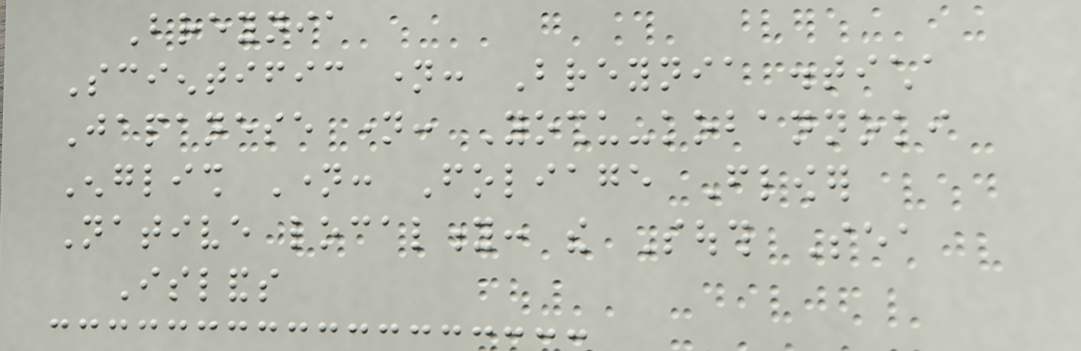Breynia
Scientific name: Breynia disticha
Japanese name: Yoshu-kobannoki
English Name: Foliage Flower
Native locality: the South Sea
Islands
